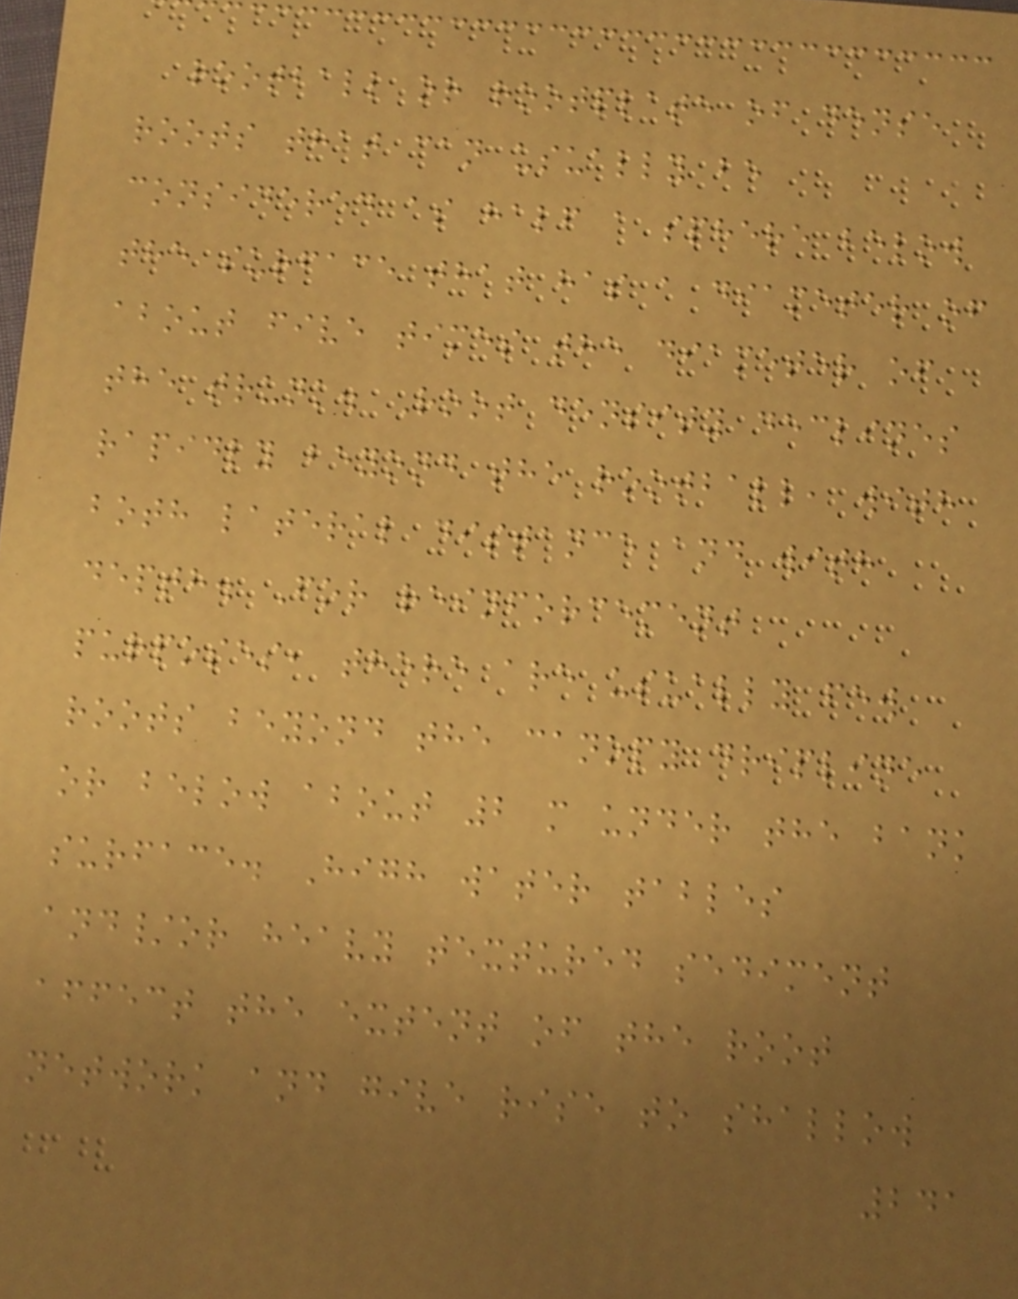rootball or rootplate of dense
roots that can usually be
considered as half a sphere below
the surface that has a diameter of
about five times the diameter of
the trunk. Root density declines
rapidly beyond the rootball, with
both lateral distance and with
depth. For reinforcement
purposes, there are usually few
roots beyond the canopy dripline
or below about 2 m under the bank
surface. High water tables
and/or heavy textured sediment
affect the extent of the root
network and give rise to shallow
241
